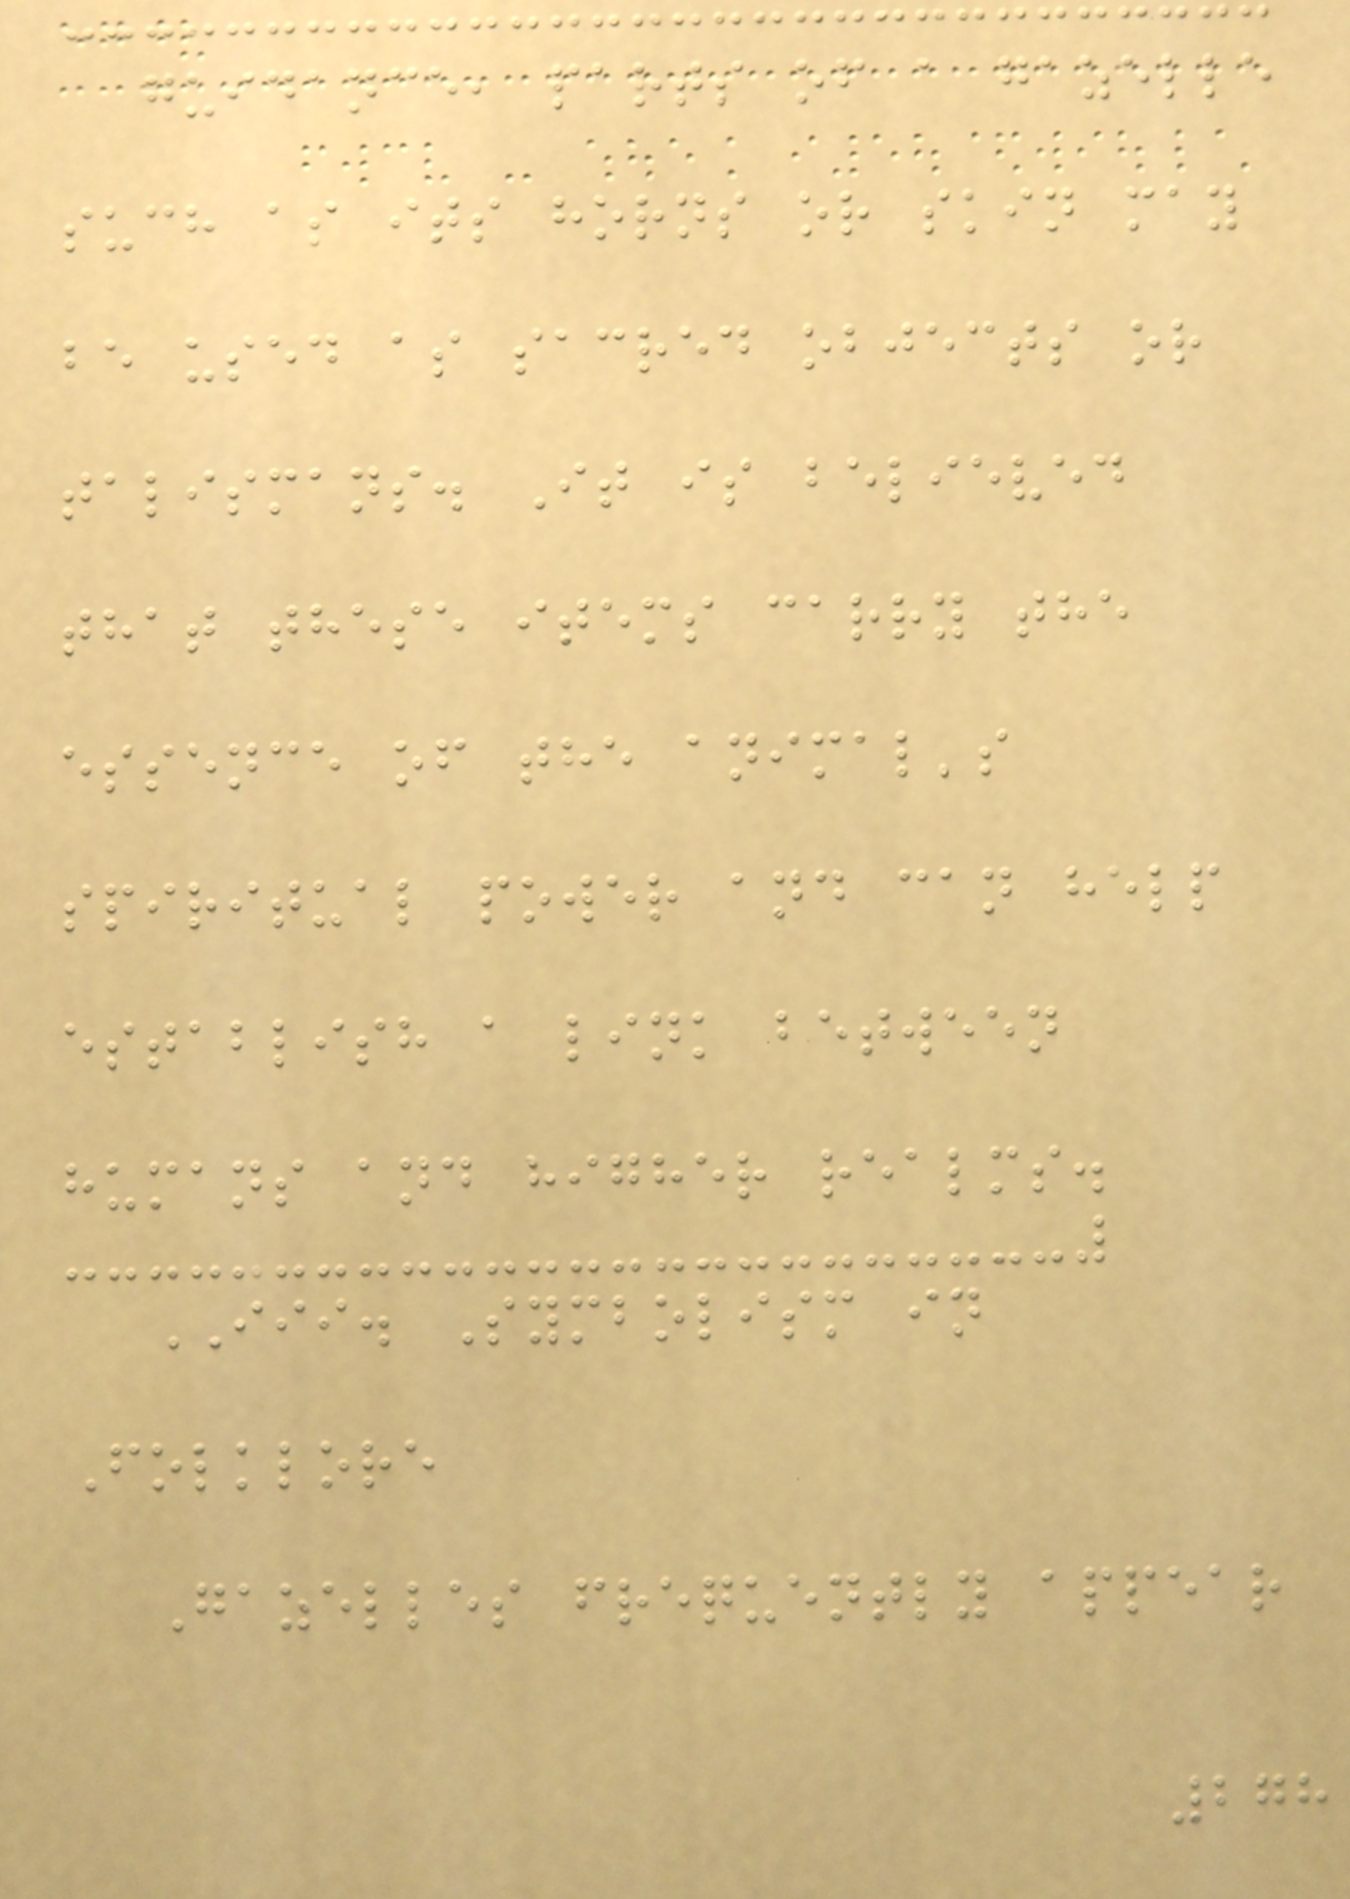guidance, parts of a gazelle
such as its horns or skin may
be used as sacred objects or
talismans. It is believed
that these items carry the
essence of the animal's
spiritual power and can help
establish a link between
humans and higher realms.
III. Symbolism in
Folklore
Gazelles frequently appear
278
